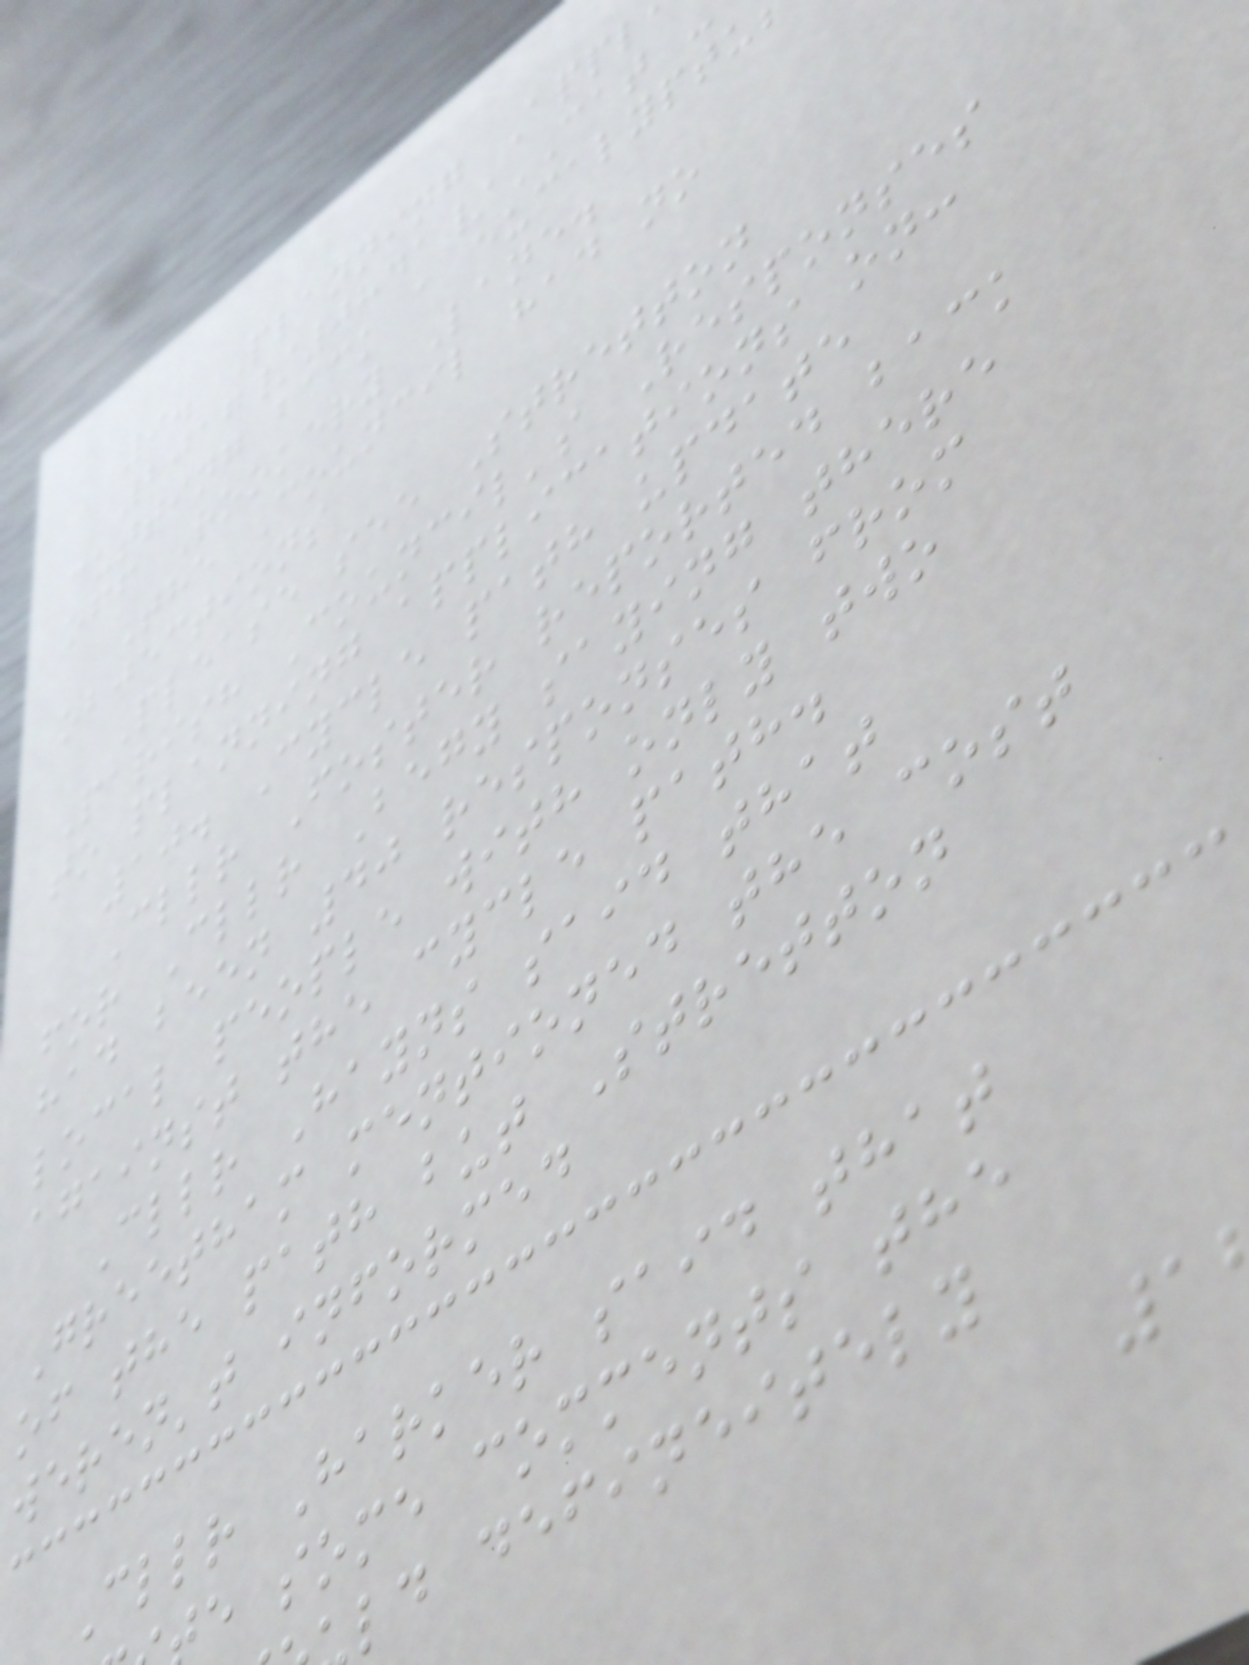9. Planning Appl
2017/0841/CAT
cutting back a eucalyptu
off Rookery Lane.
The Council had no
objections
Please see Stretton
Parish Council's Responses
to planning applications on:
10. Cycle path update
Cllr Foster reported back
for Cllr Begy saying there
had been 40 responses from
local people with only two
against the cycle path.
Cllr Hayns said that
Greetham mentioned the cost
of the path but Stretton
weren't informed
Cllr Harker said that
e some comments the
ld defineitely
